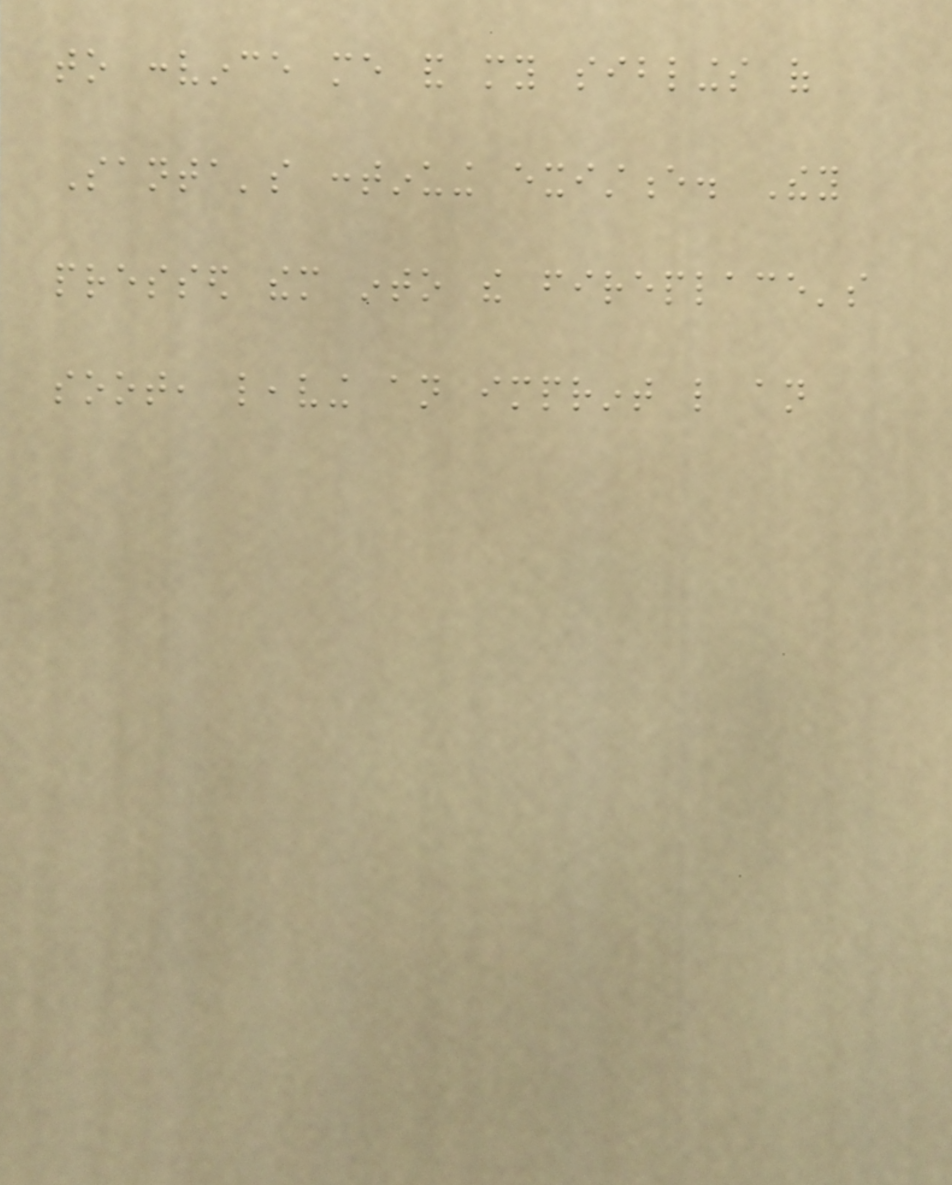to convince me and my siblings of
Santa's continuing existence. They
pressed them into the fireplace's
soot, leaving an imprint like an
